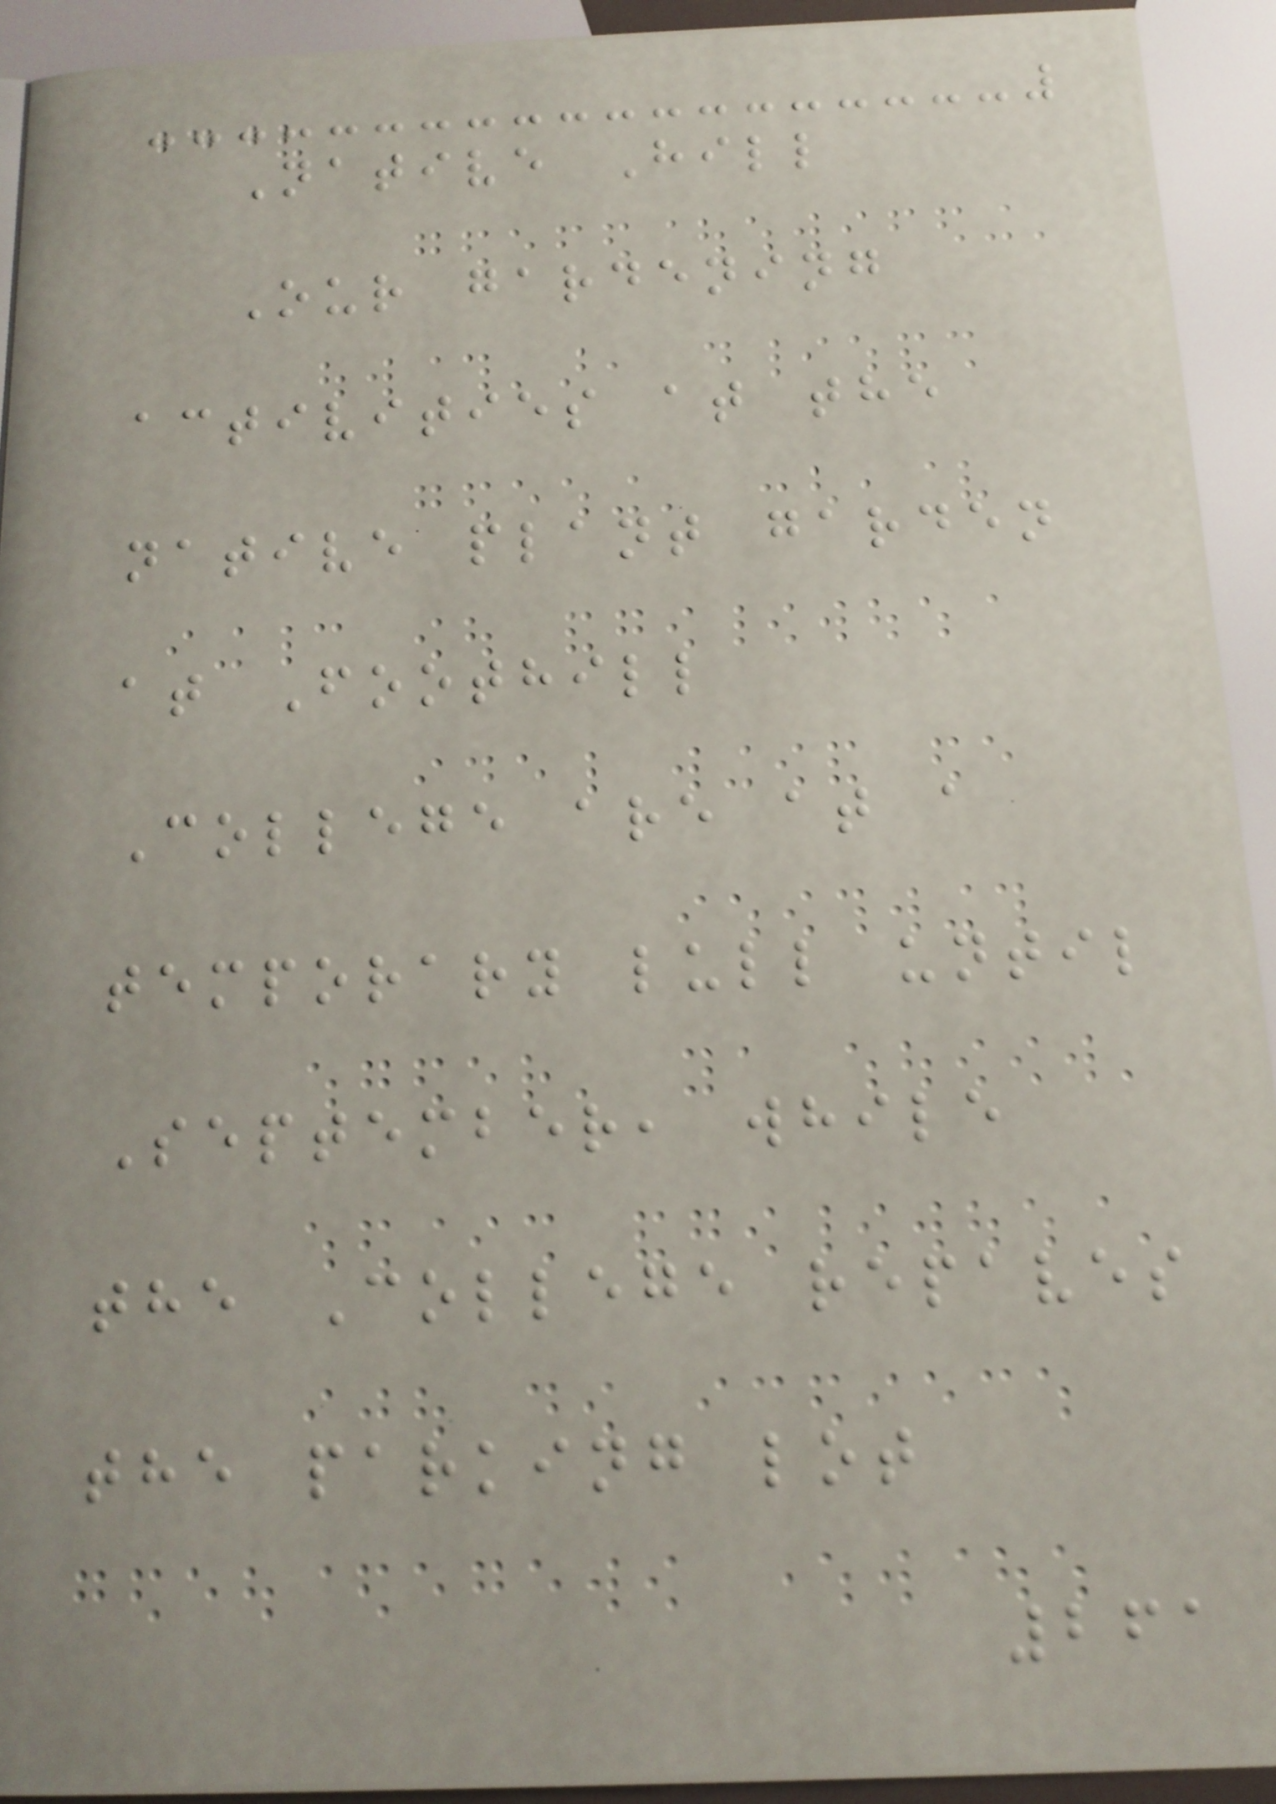Native Hill
Our gardening
activities at the
native plant garden
at Foothill
College are at a
temporary lull until
September, while
the College repaves
the parking lot
261
